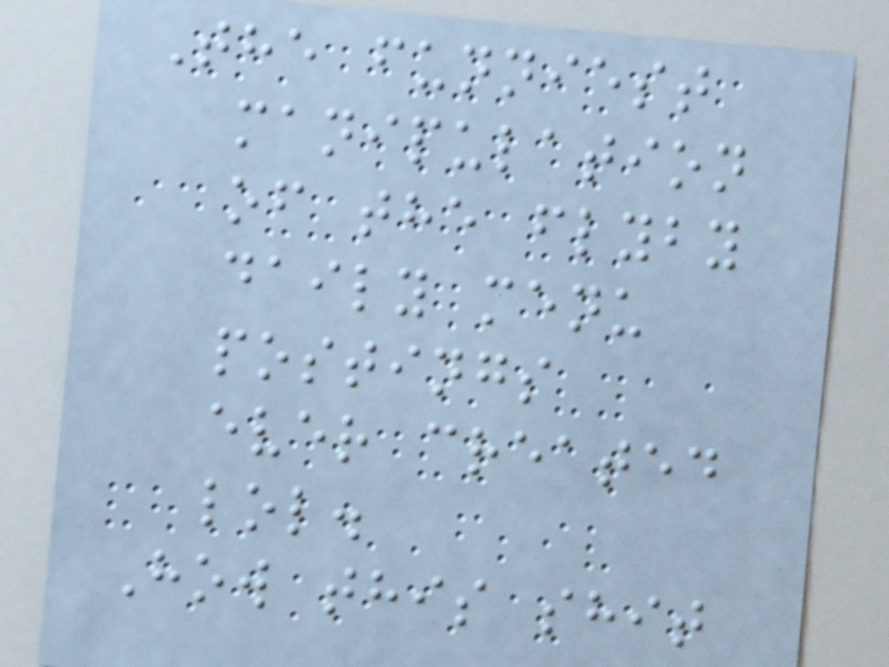The funniest
manipulation
of the flyby
daily menu
postings
ever created
lol.
How this shit
